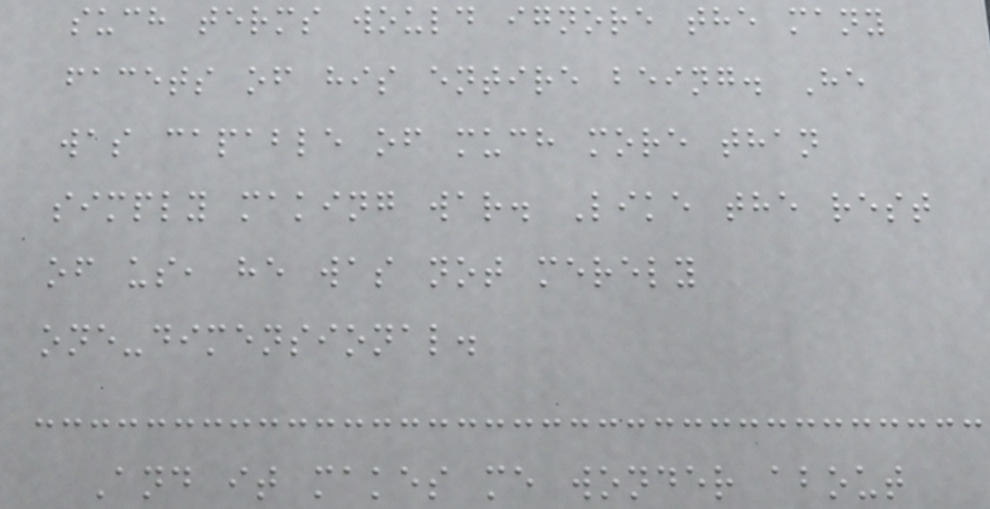such terms would ignore the many
facets of his entire being. He
was capable of much more than
simply making war. Like the rest
of us, he was not merely
one-dimensional.
And it makes me wonder about
